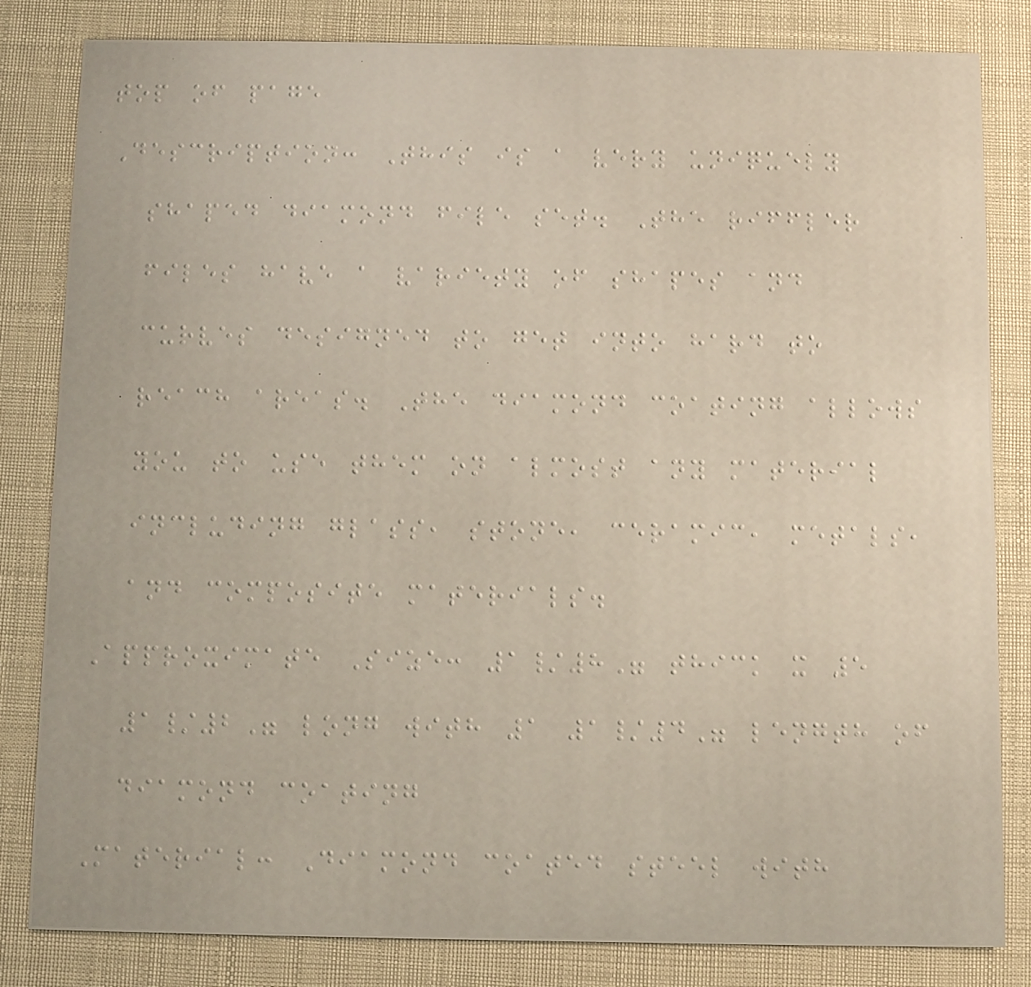top of page
Description: This is a very uniquely
shaped diamond file set. The riffler
files have a variety of shapes and
curves designed to get into hard to
reach areas. The diamond coating allows
you to use them on almost any material
including glass, stone, ceramic, metals,
and composite materials.
Approximate Size: 1/8" thick x 5
1/2" long with 1 1/4" length of
diamond coating
Material: Diamond coated steel with
